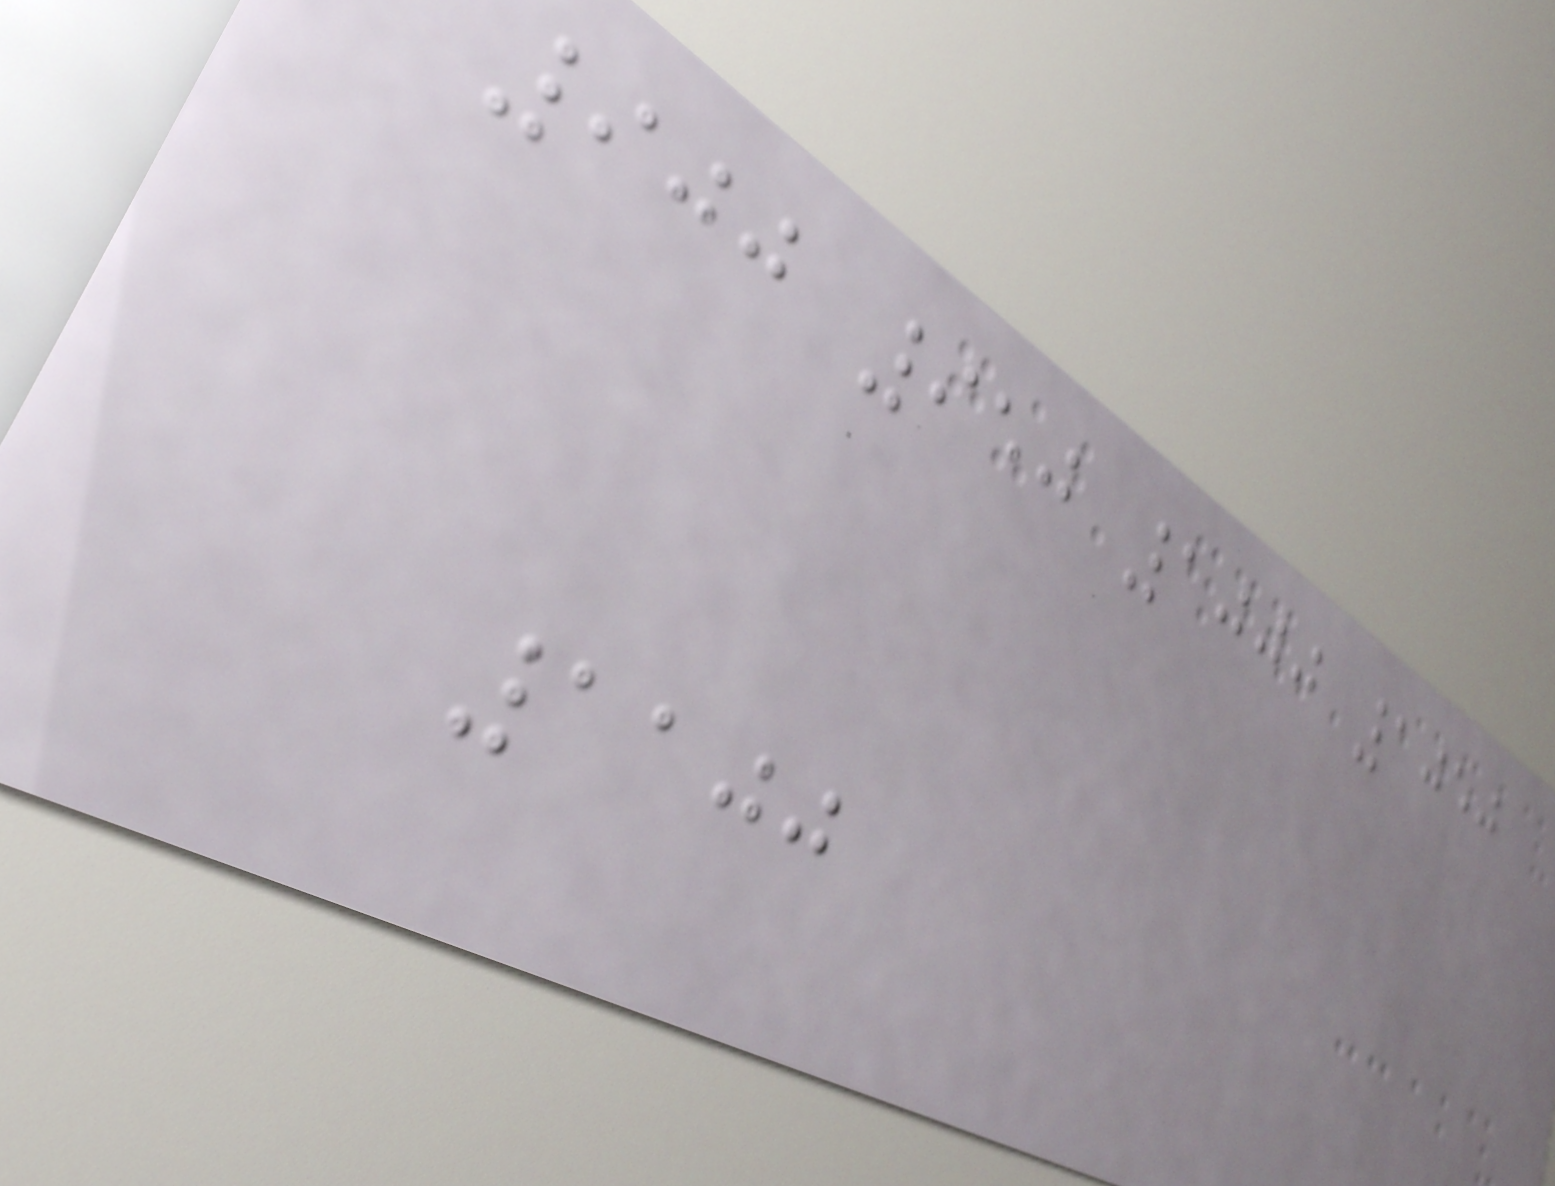900 950 1000 1050
1100
